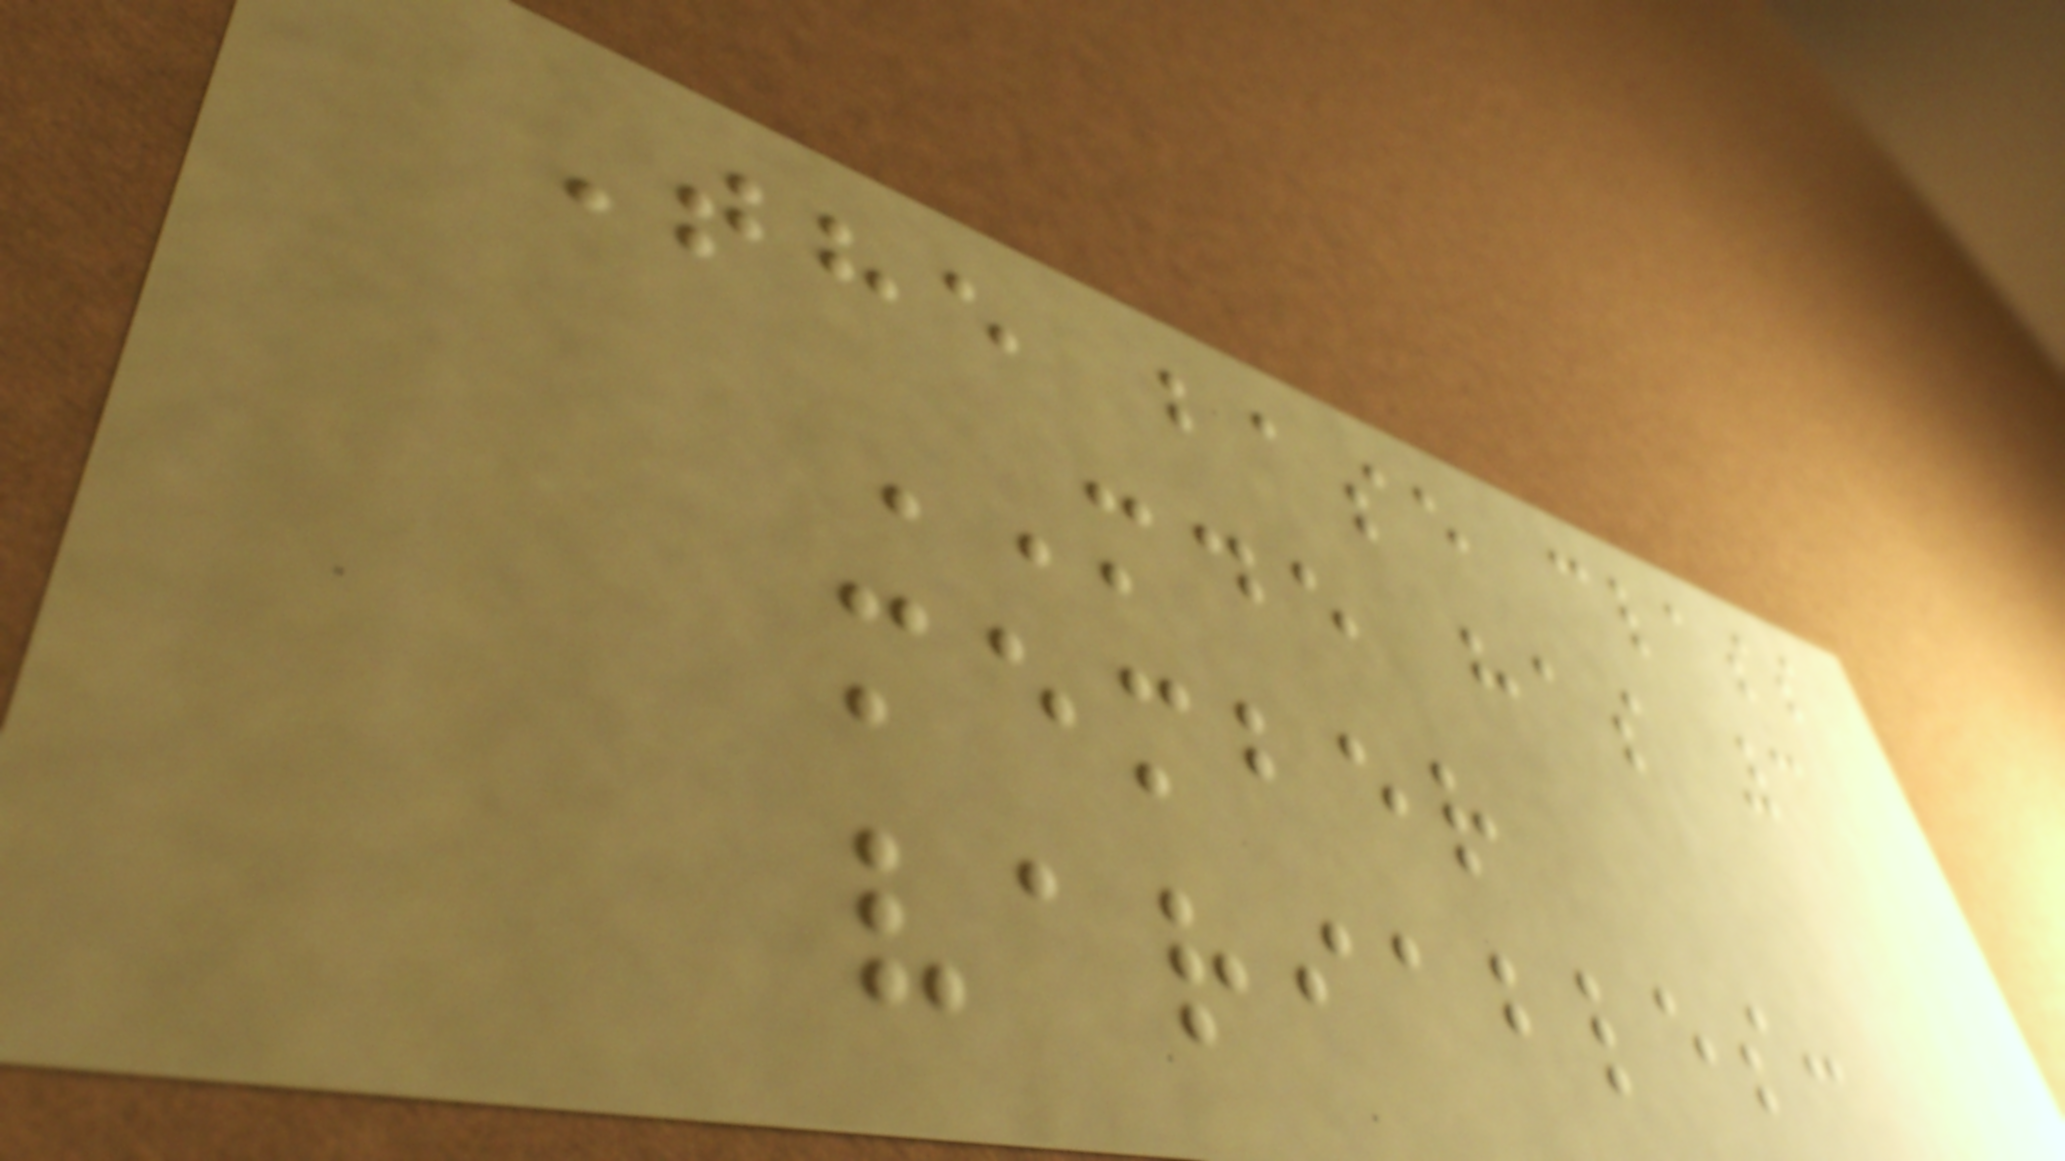The base class
MDE has 3
member
variables:
